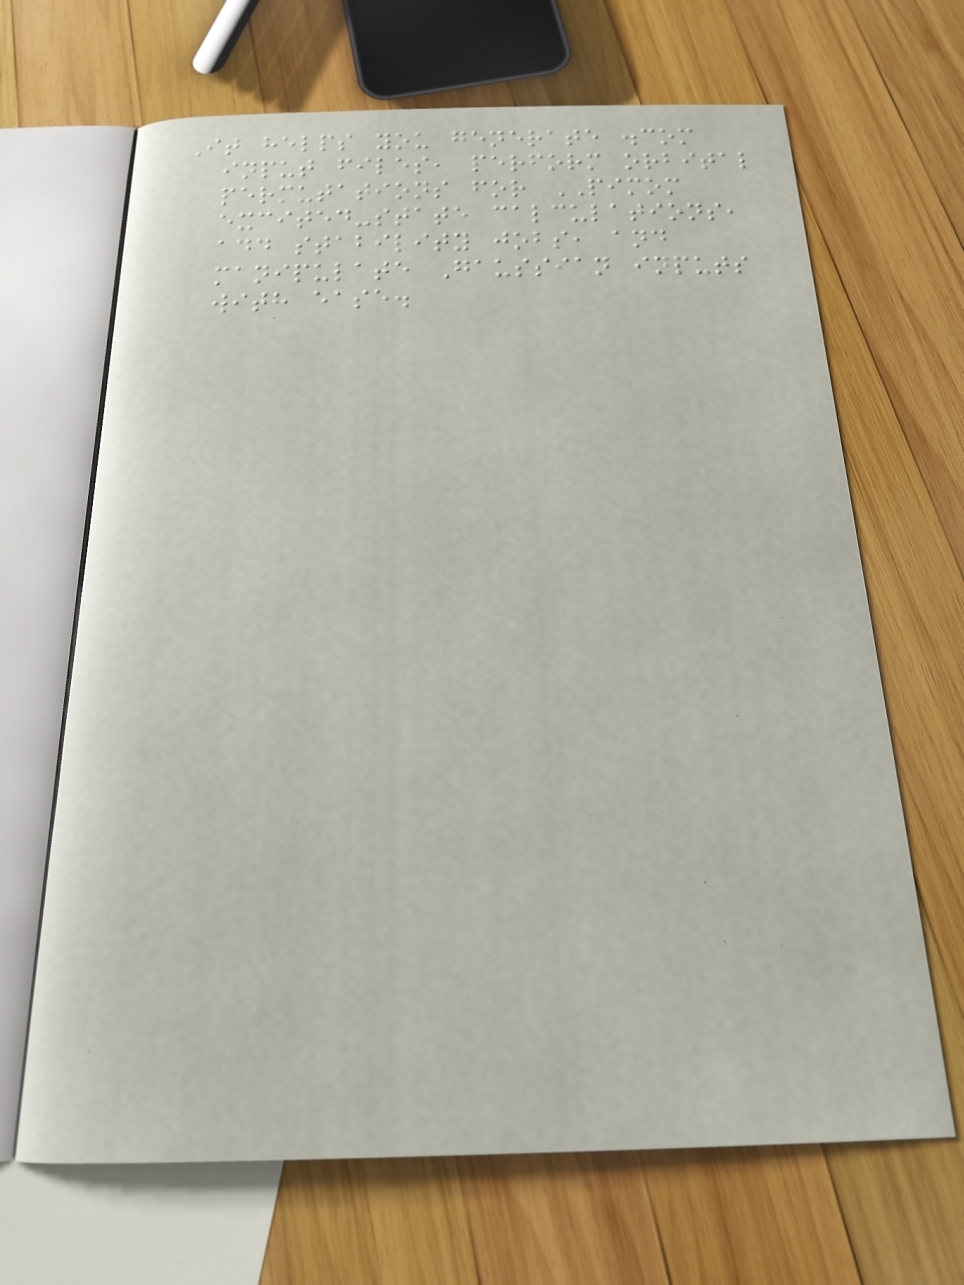It helps you generate .com
input files, perform orbital
permutations for PIMOM
excited-state calculations,
add stability jobs, and
manipulate Gaussian inputs
with ease.
